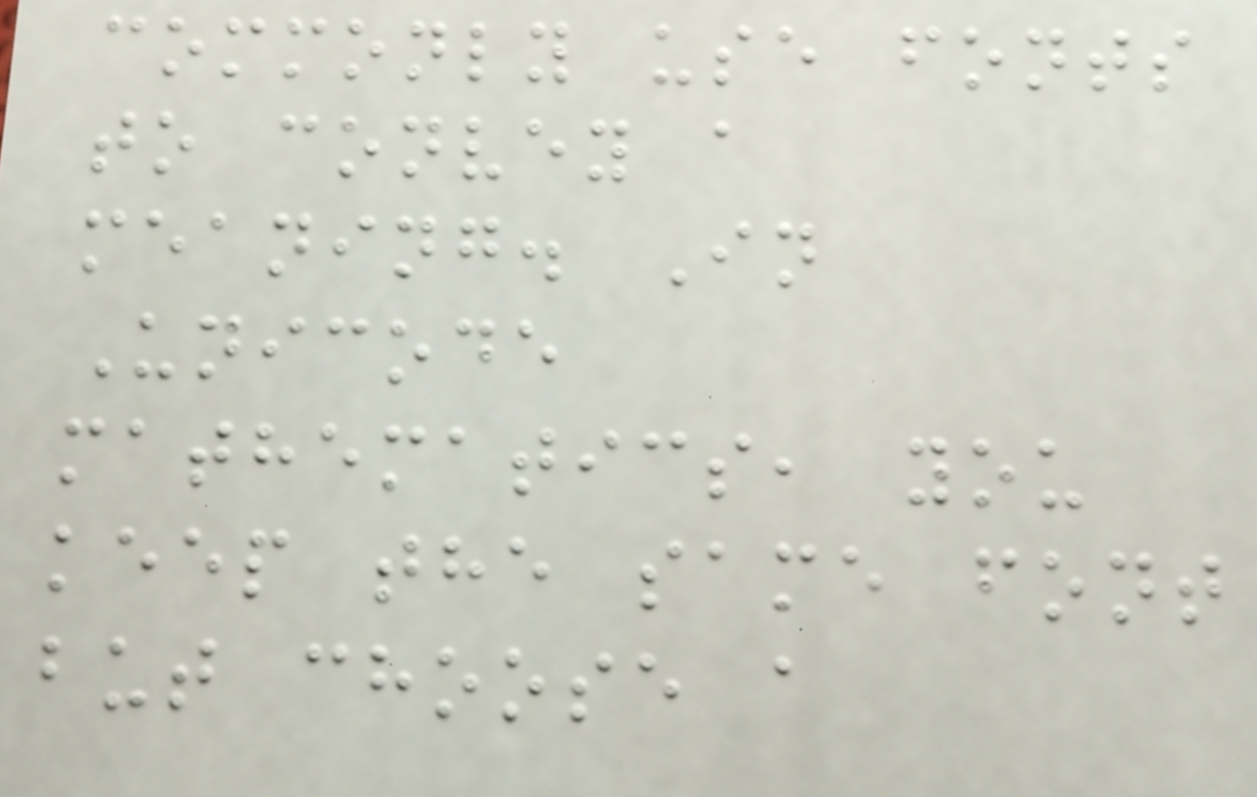commonly use fonts
to convey a
meaning. In
Unicode
mathematics, you
keep the same font
but choose a
